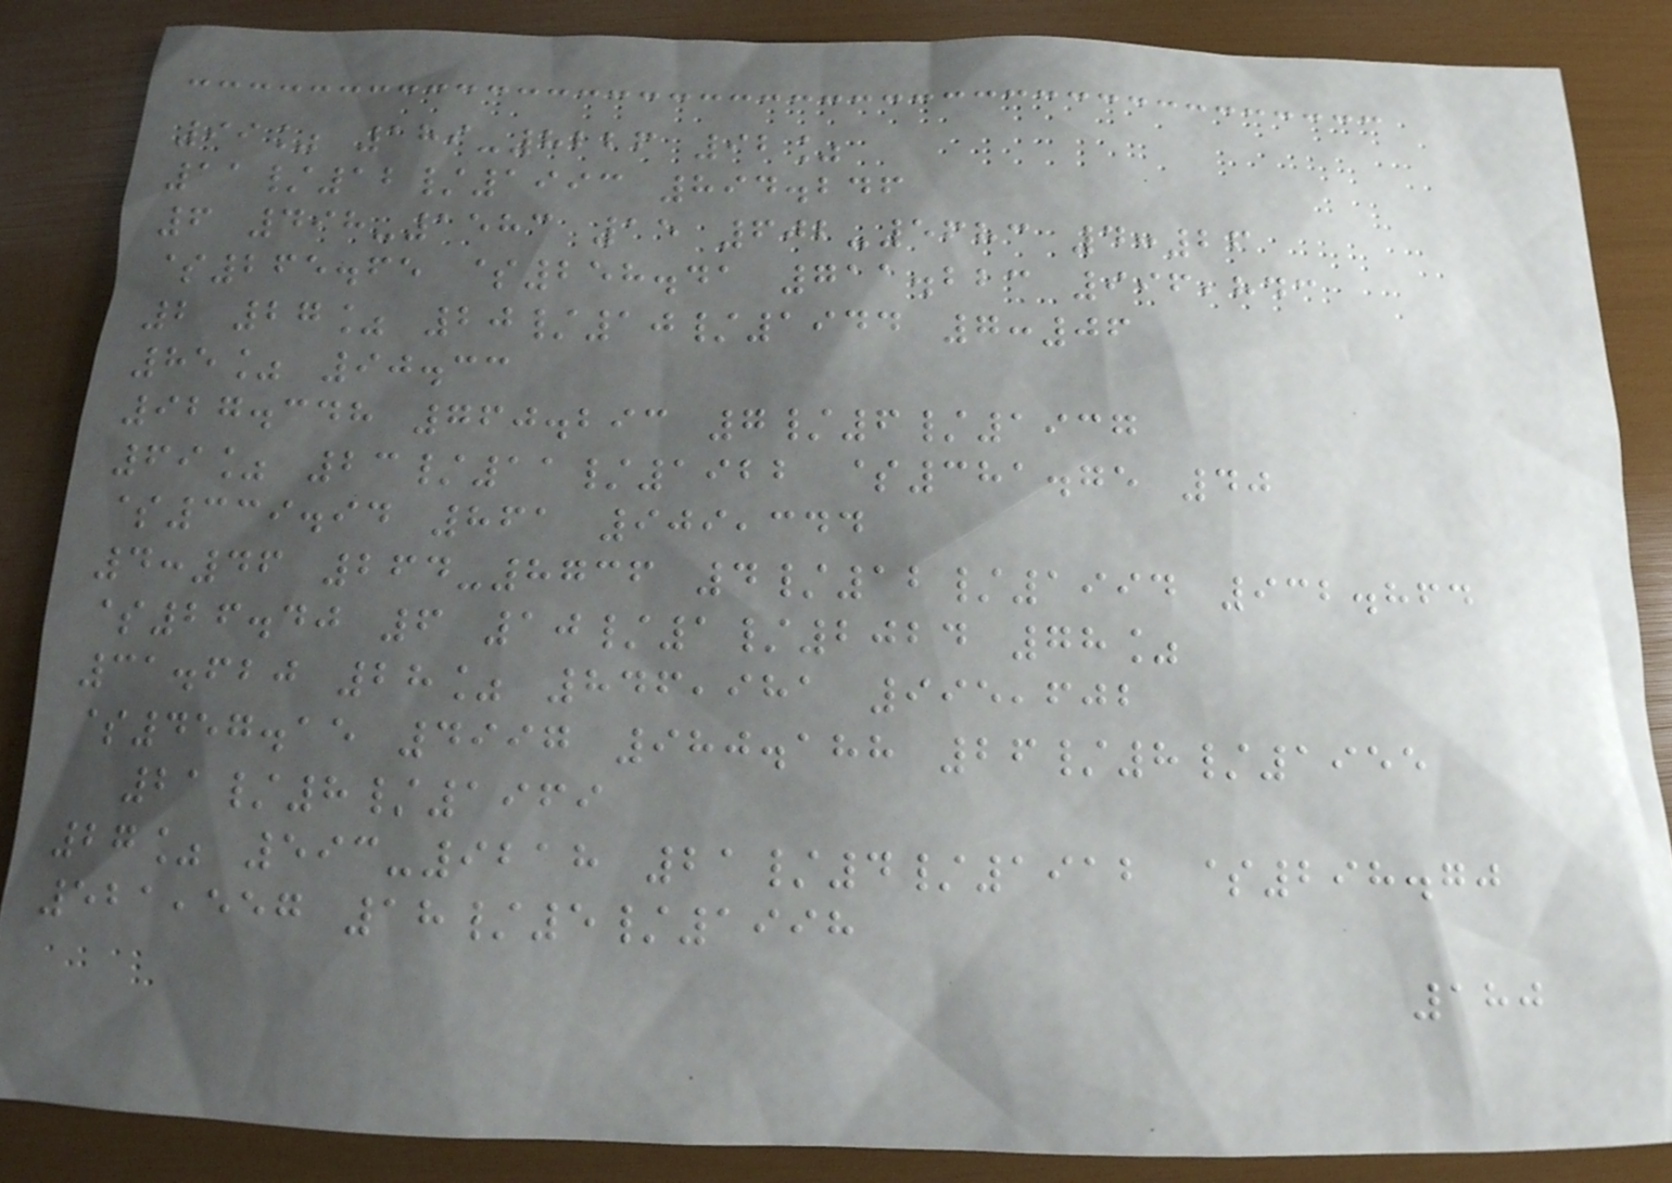99% 189-8226 92%
11/12/1993 894.246
6 498-1583 15 602-5683 4:26
$265.65 $258.41 711.223 996,843
2 27% 20/10/1944 7:06
85% 90.33
927.348 760.293 7/6/1937
69% 23/11/1922 $381.75 40
$339.94 861 909,344
4:46 264-8736 4/12/1994 932.864
$26.40 6 10/1/2024 78%
31.620 28% 846,981 995,602
$457.15 4997 980.188 26/8/1955
21/8/1969
27% 593-9218 21/4/1912 $298.70
521,557 18/5/1998
180
